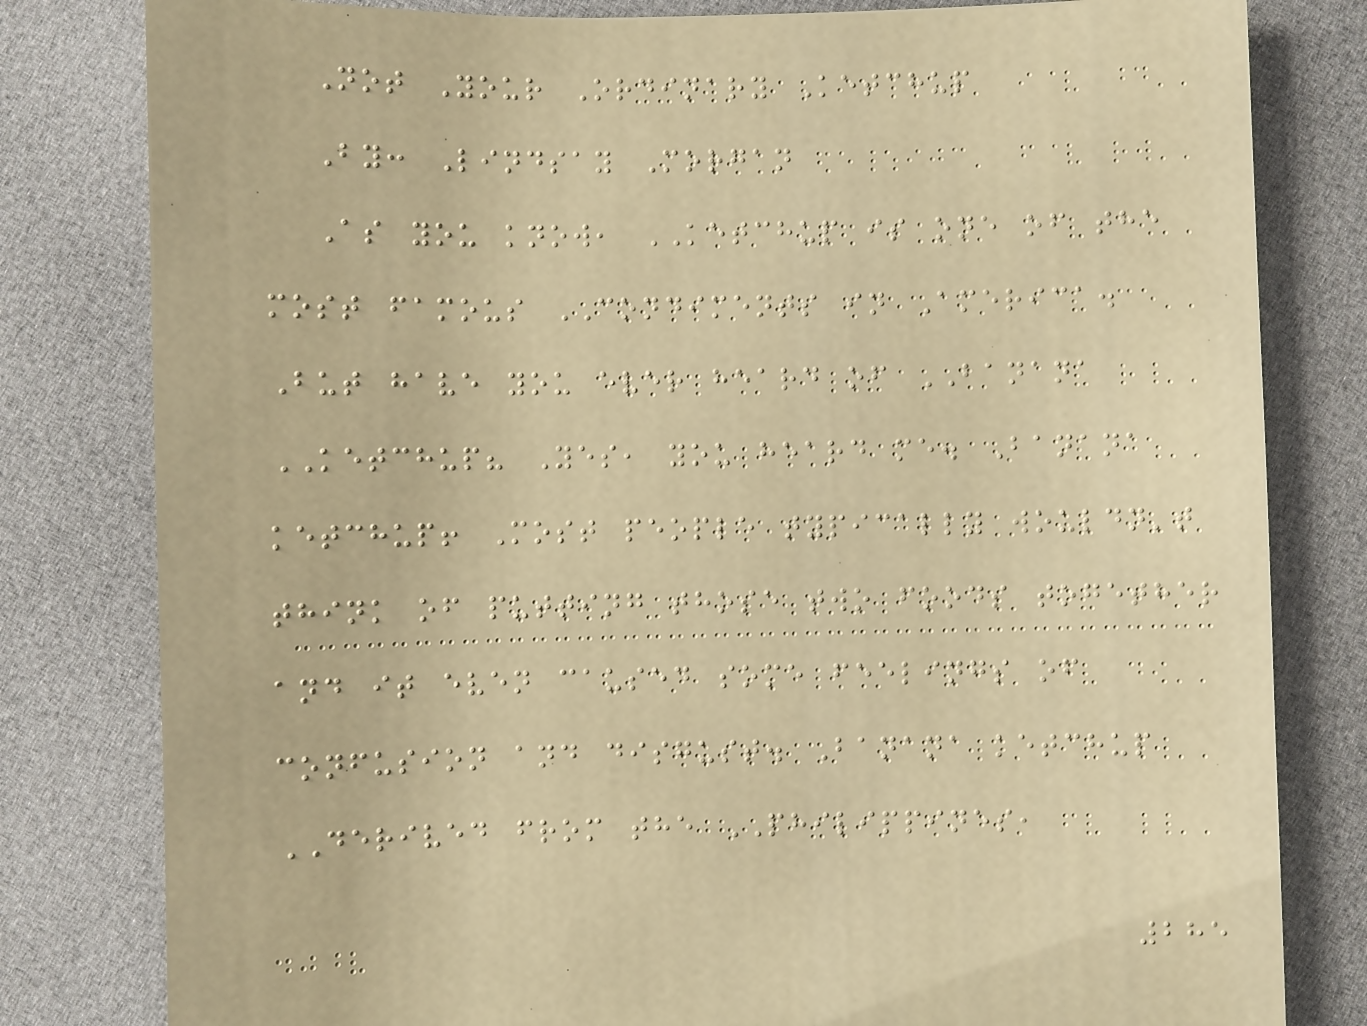Not Your Ordinary Ketchup
By: Lindsay Morgan
As you know, KETCHUP is one of the
most famous CONDIMENTS in America.
But have you ever heard of BANANA
KETCHUP? Yes, you heard me. Banana
ketchup! Most people typically wouldn't
think of putting those two foods together
and it even caused some feelings of
confusion and disgust. Banana ketchup
DERIVED from the PHILIPPINES,
285
